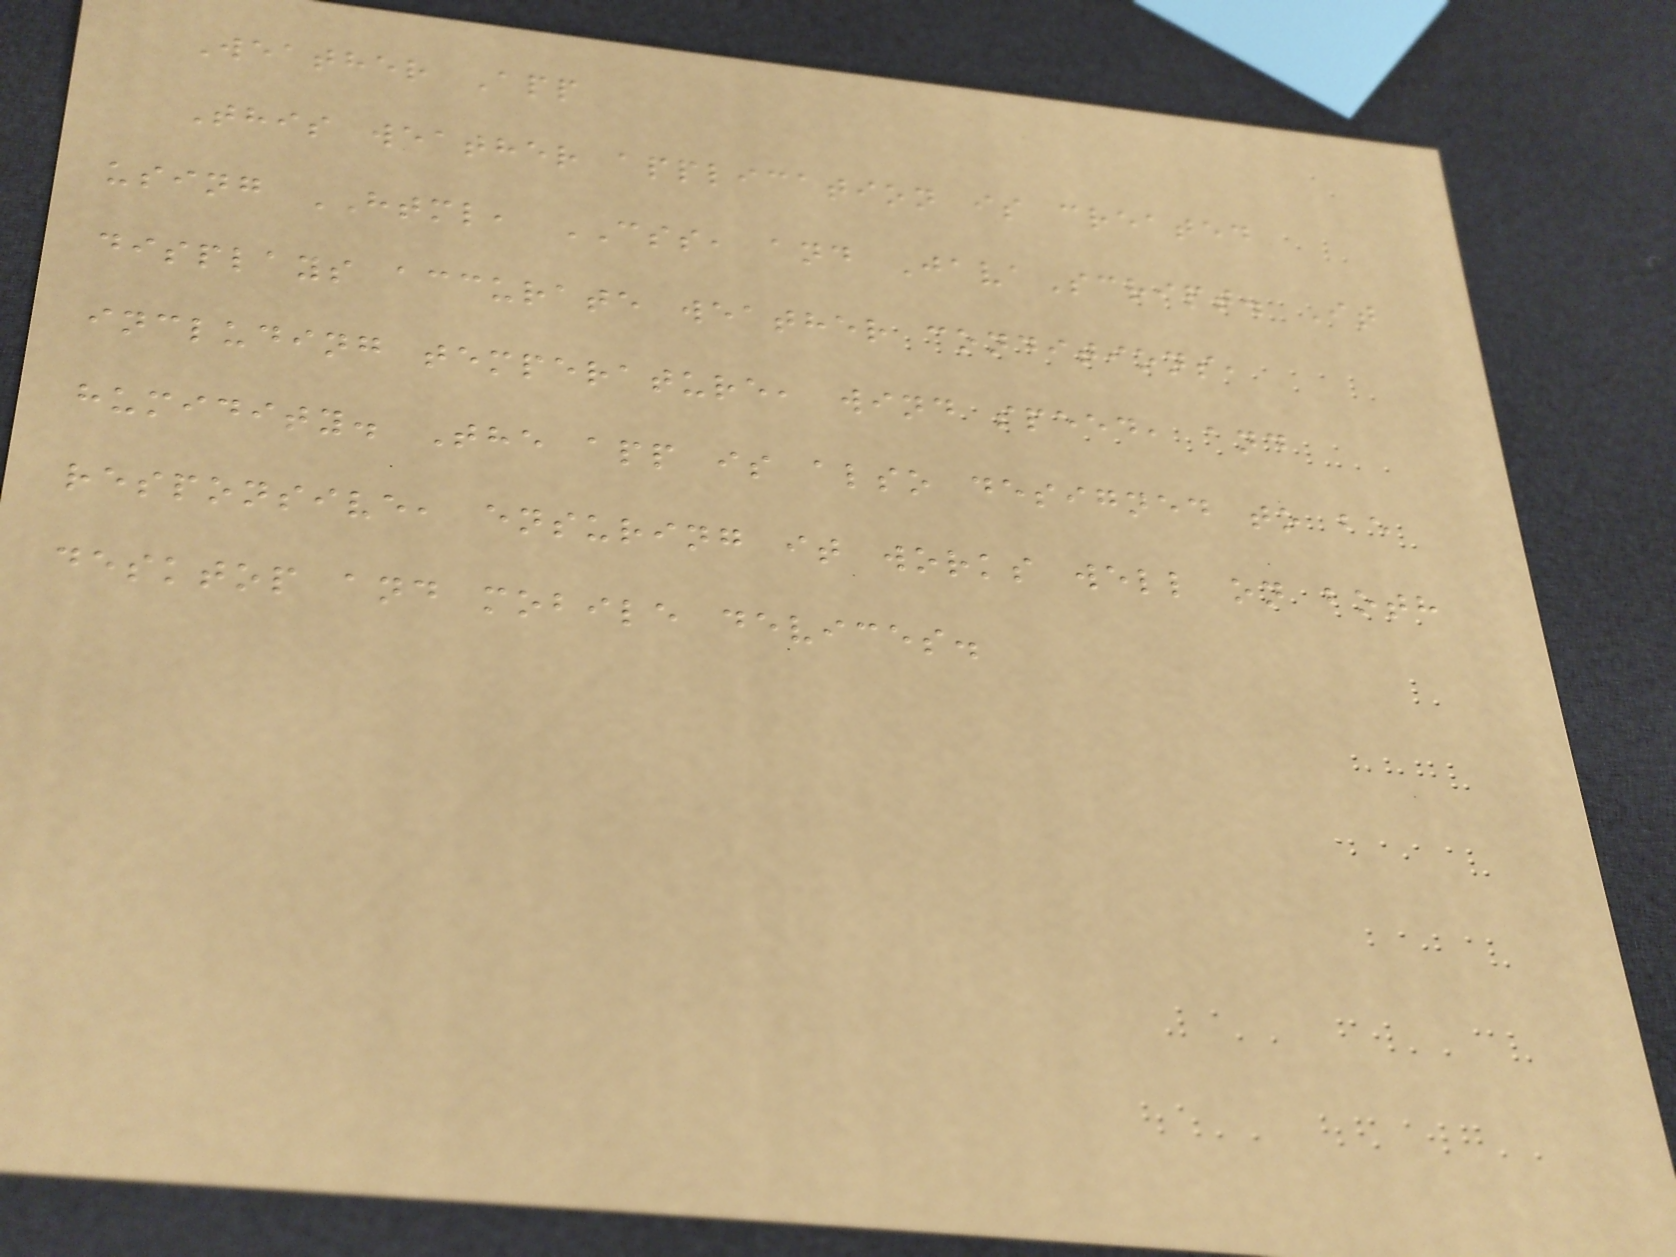Weather App
This weather application is created
using HTML, CSS, and JavaScript. It
displays accurate weather conditions,
including temperature, wind speed, and
humidity. The app is also designed to be
responsive, ensuring it works well on both
desktop and mobile devices.
